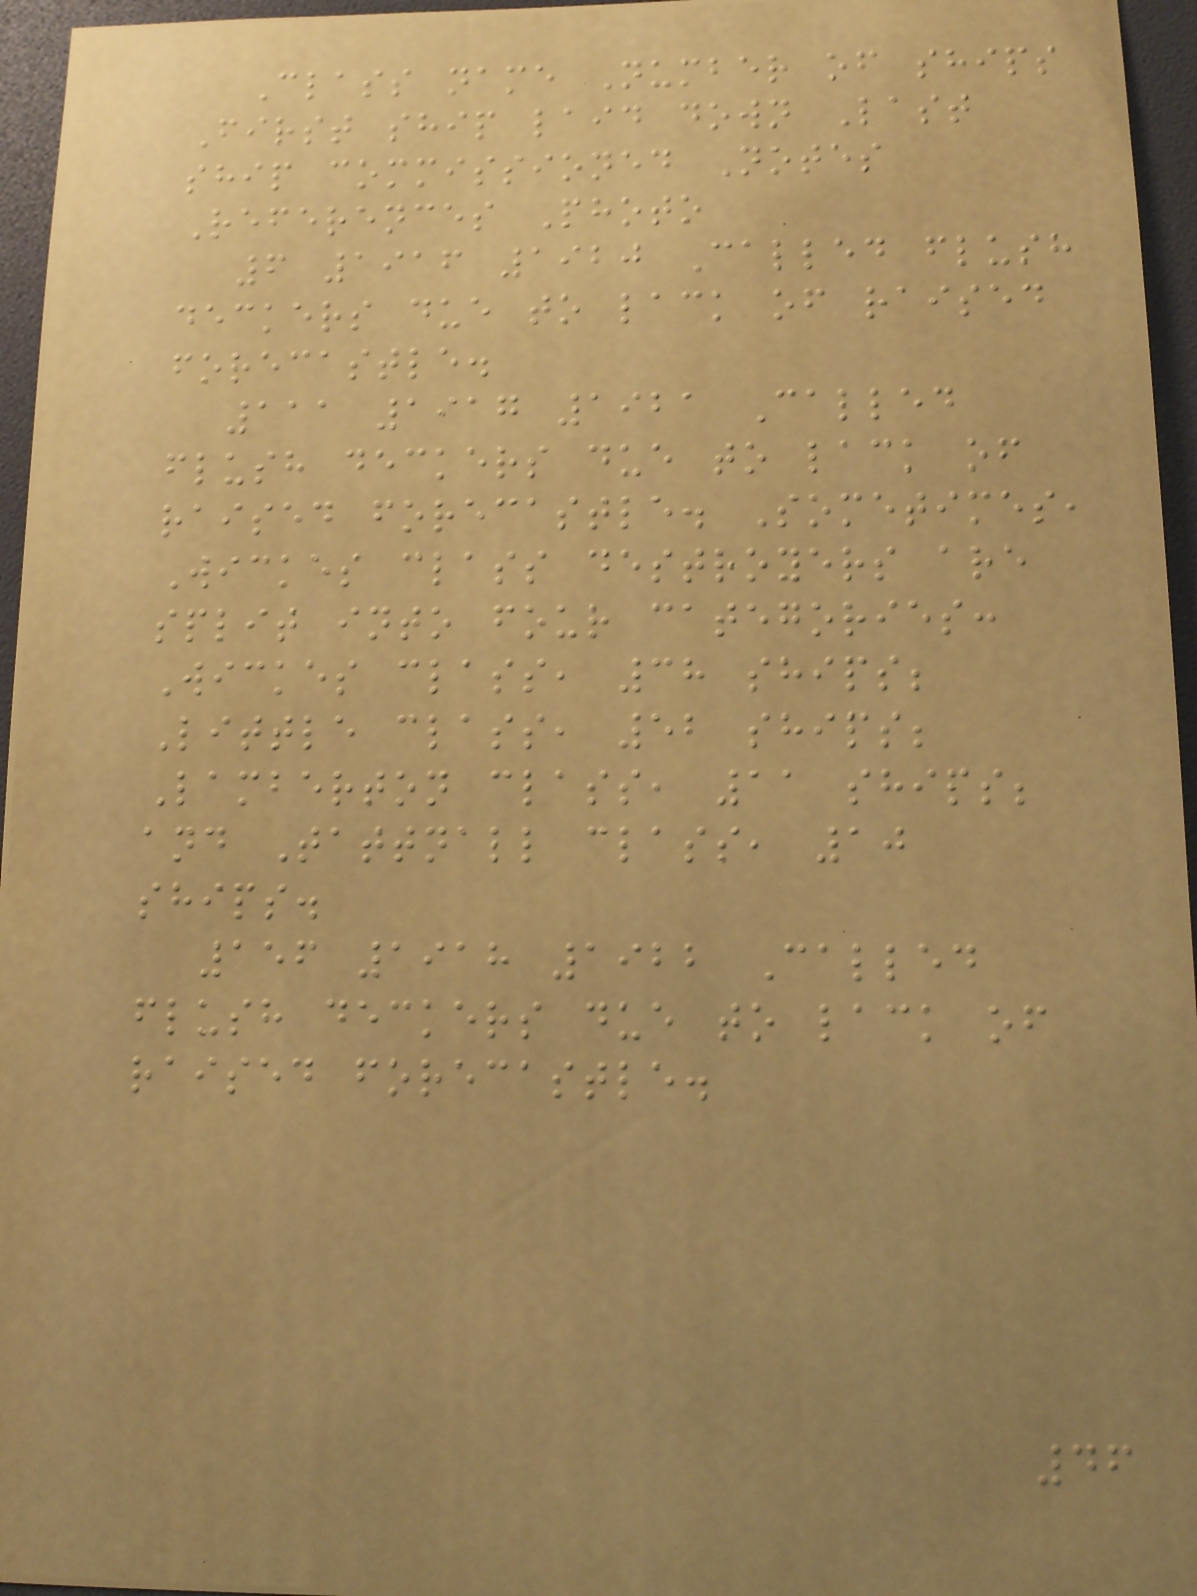Class name Number of ships
First ship laid down Last
ship commissioned Notes
References Photo
6 1916 1920 Called flush
deckers due to lack of raised
forecastle.
111 1917 1921 Called
flush deckers due to lack of
raised forecastle. Sometimes,
Wickes class destroyers are
split into four categories:
Wickes class, 38 ships;
Little class, 52 ships;
Lamberton class, 11 ships;
and Tattnall class, 10
ships.
156 1918 1922 Called
flush deckers due to lack of
raised forecastle.
46
